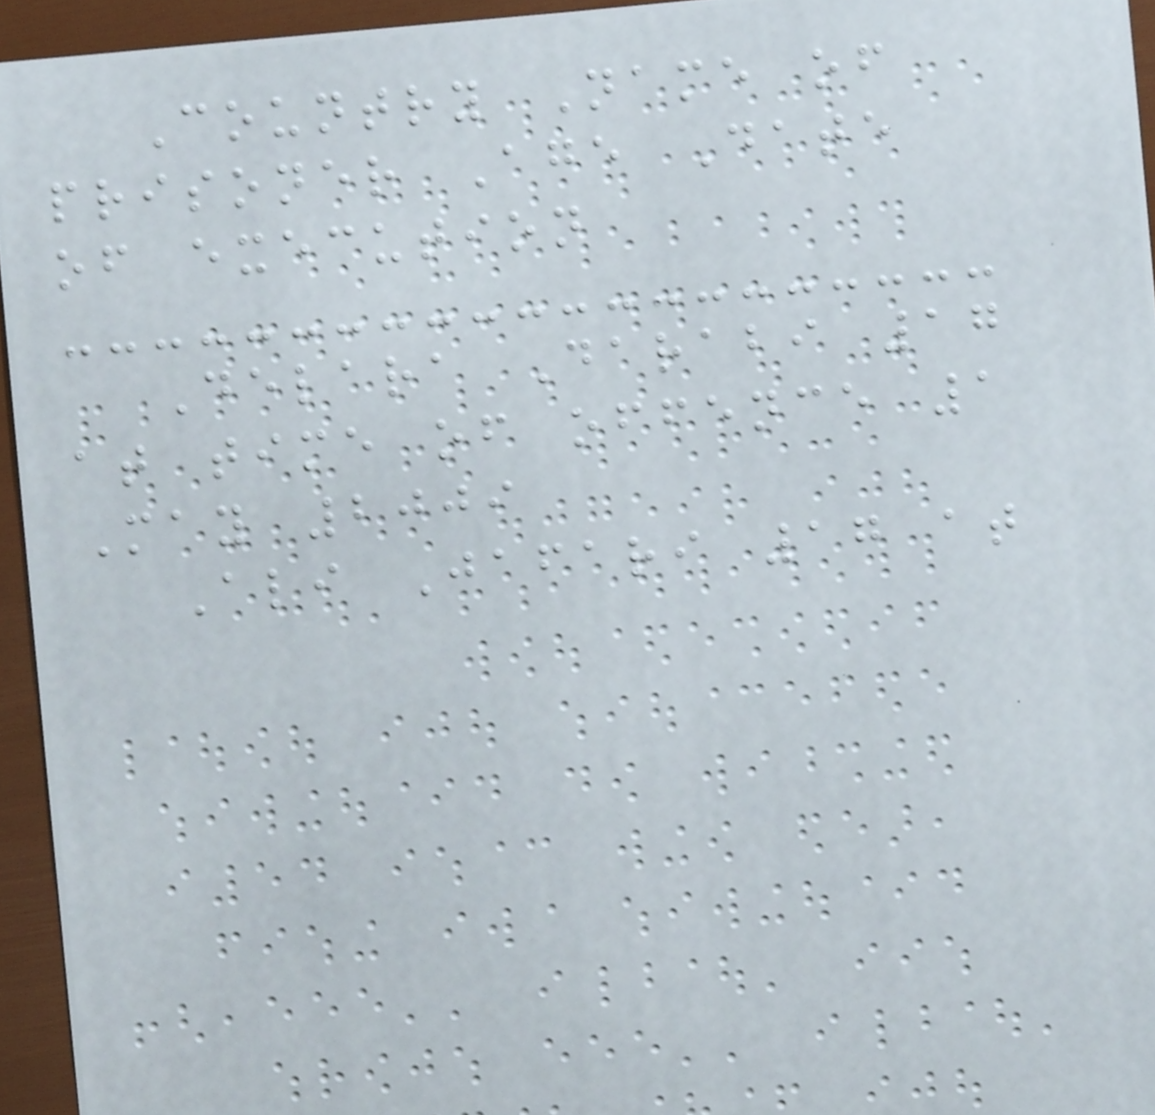Country Name of
prisoner Age Date
of execution
Delara Darabi 17
at time of offence 1
May 2009
Ali Jafari 17 at
